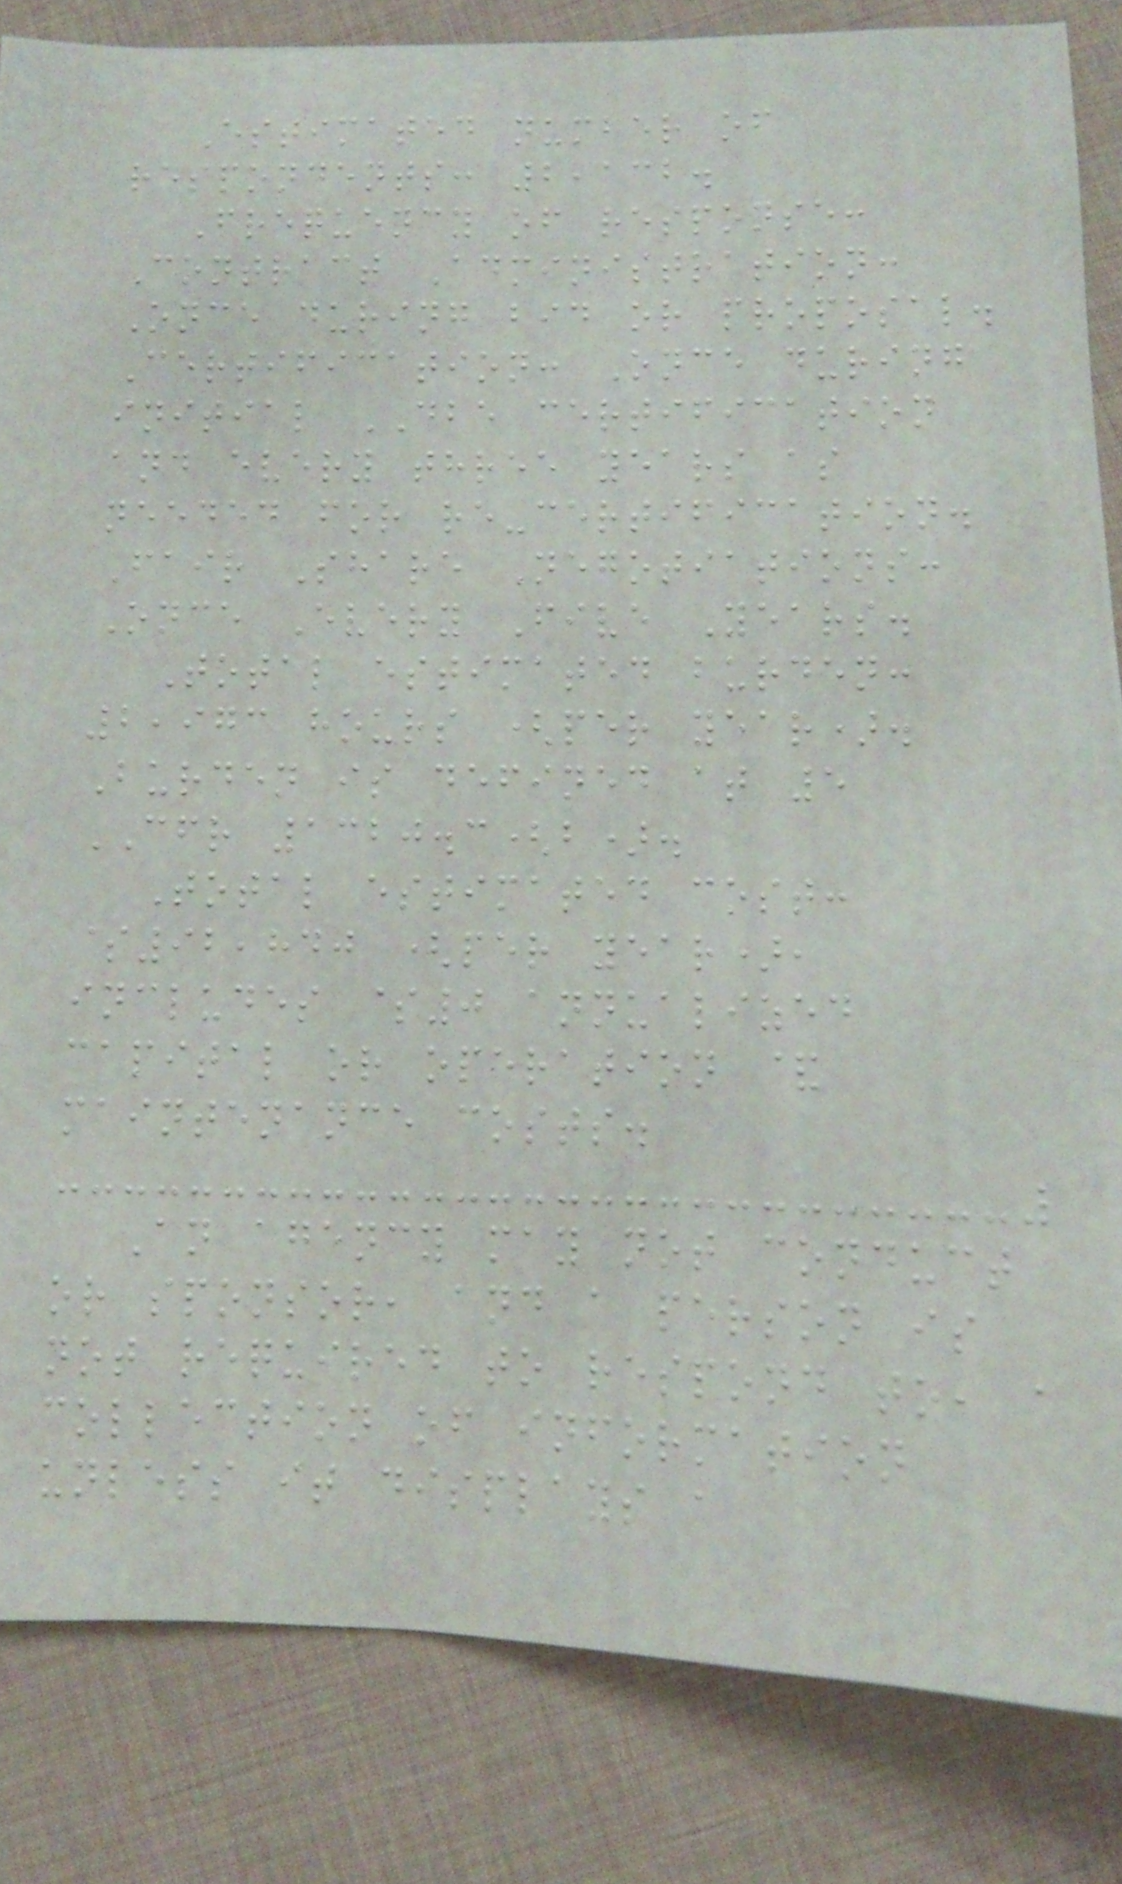Estimated number of
respondents: 2,132.
Frequency of response:
Contract Administration:
Once during bid or proposal.
Certification: Once during
initial DBE certification
and every three years as
needed for re-certification.
Fair Share Negotiations:
Once Every Five Years.
Total estimated burden:
2,973 hours (per year).
Burden is defined at 5
CFR 1320.3(b).
Total estimated cost:
$92,840 (per year),
includes $0 annualized
capital or operation &
maintenance costs.
An agency may not conduct
or sponsor, and a person is
not required to respond to, a
collection of information
unless it displays a
